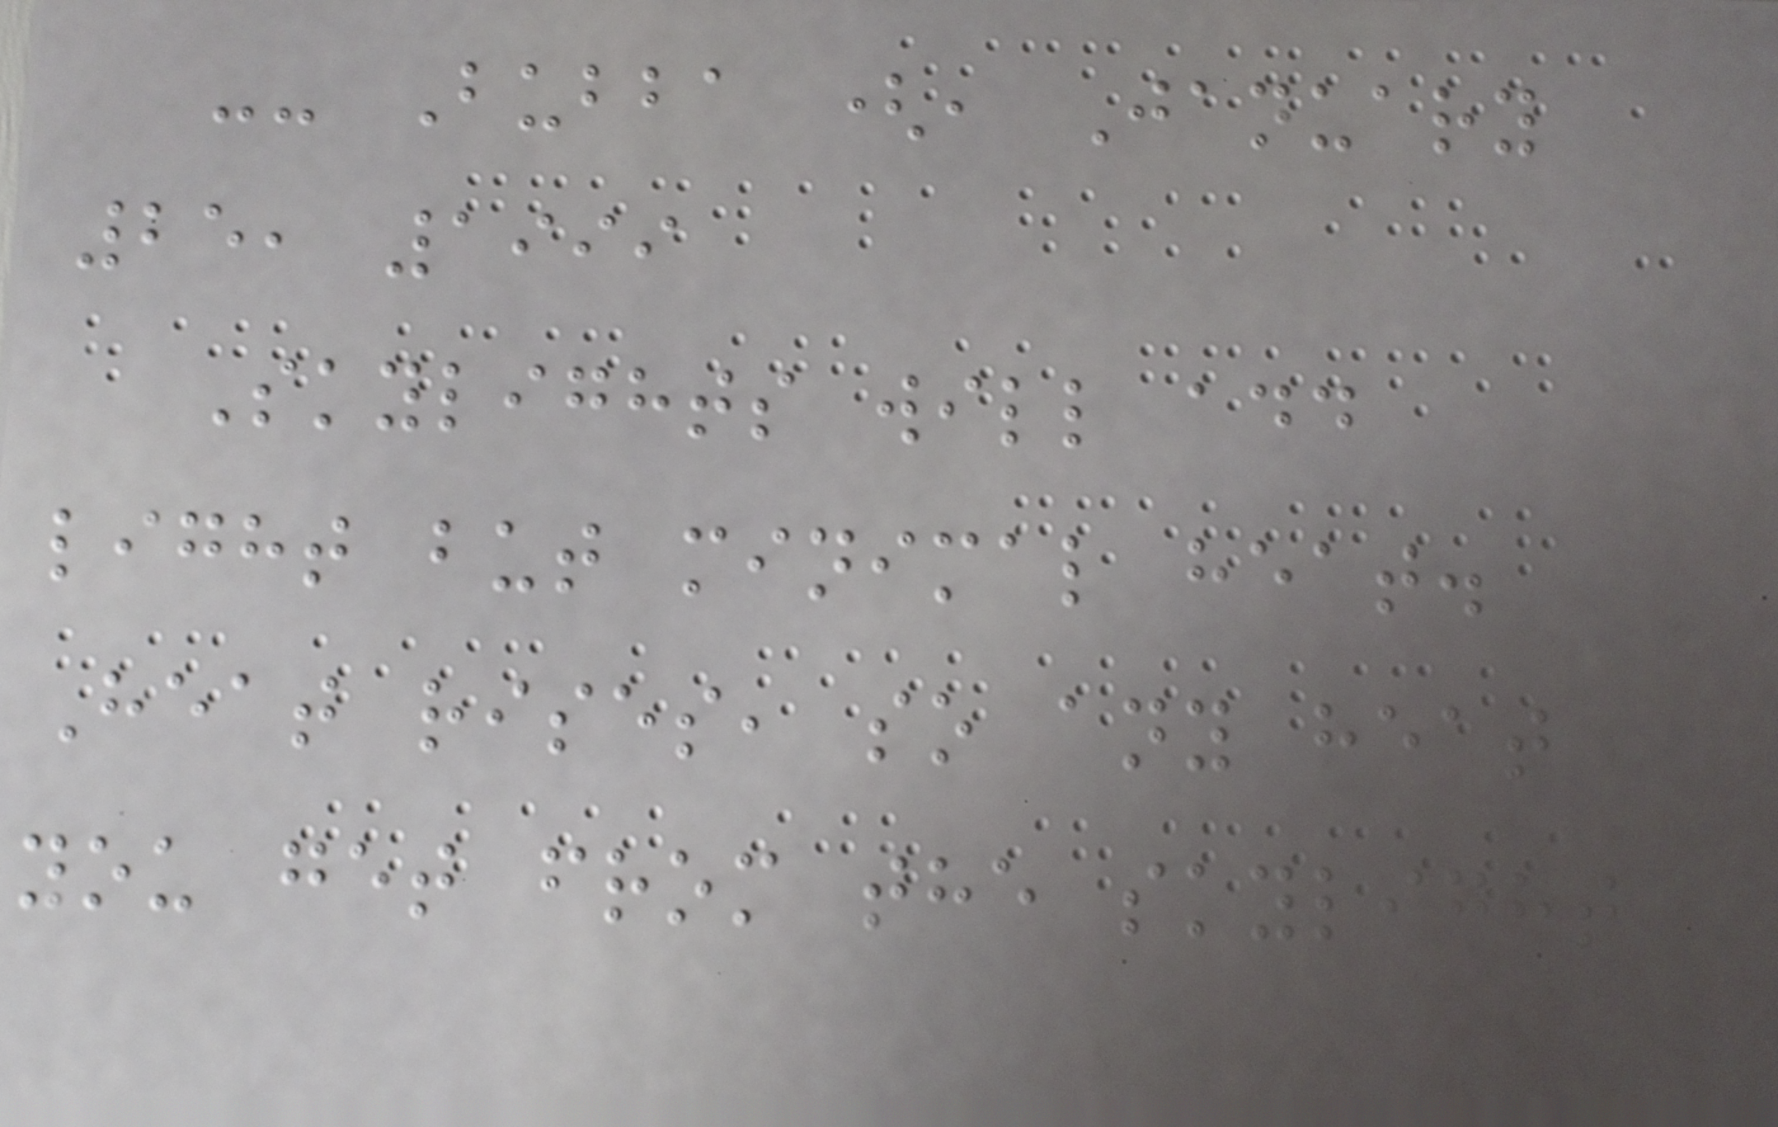-- Bubba (, January
25, 1999
Skylights will add
light but minimal heat.
Heat rises, so any heat
you get from the skylight
